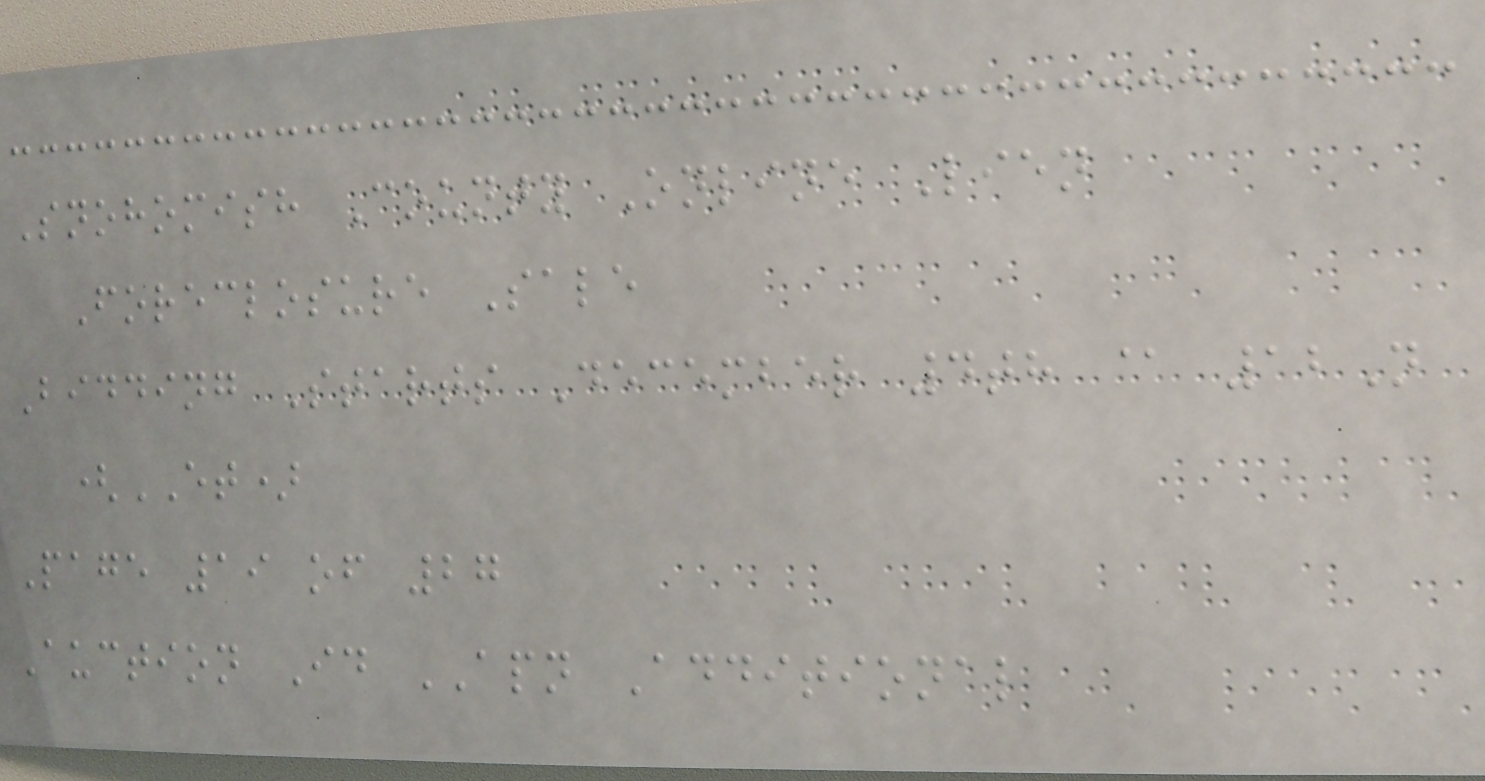Snohomish County Online Lien
Foreclosure Sale
Bidding Starts December 4th @ 12N
(ET)
Page 19 of 27
Auction Id APN Additional
